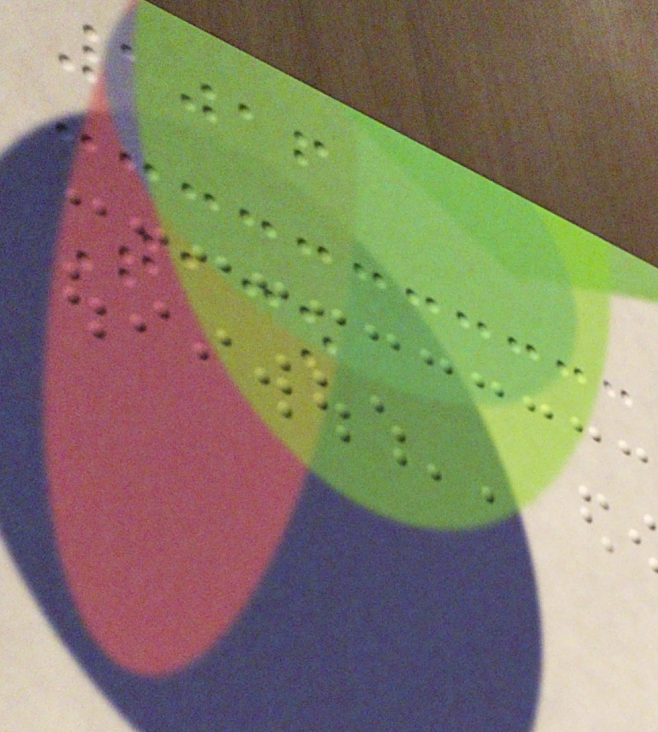1016
Taco
